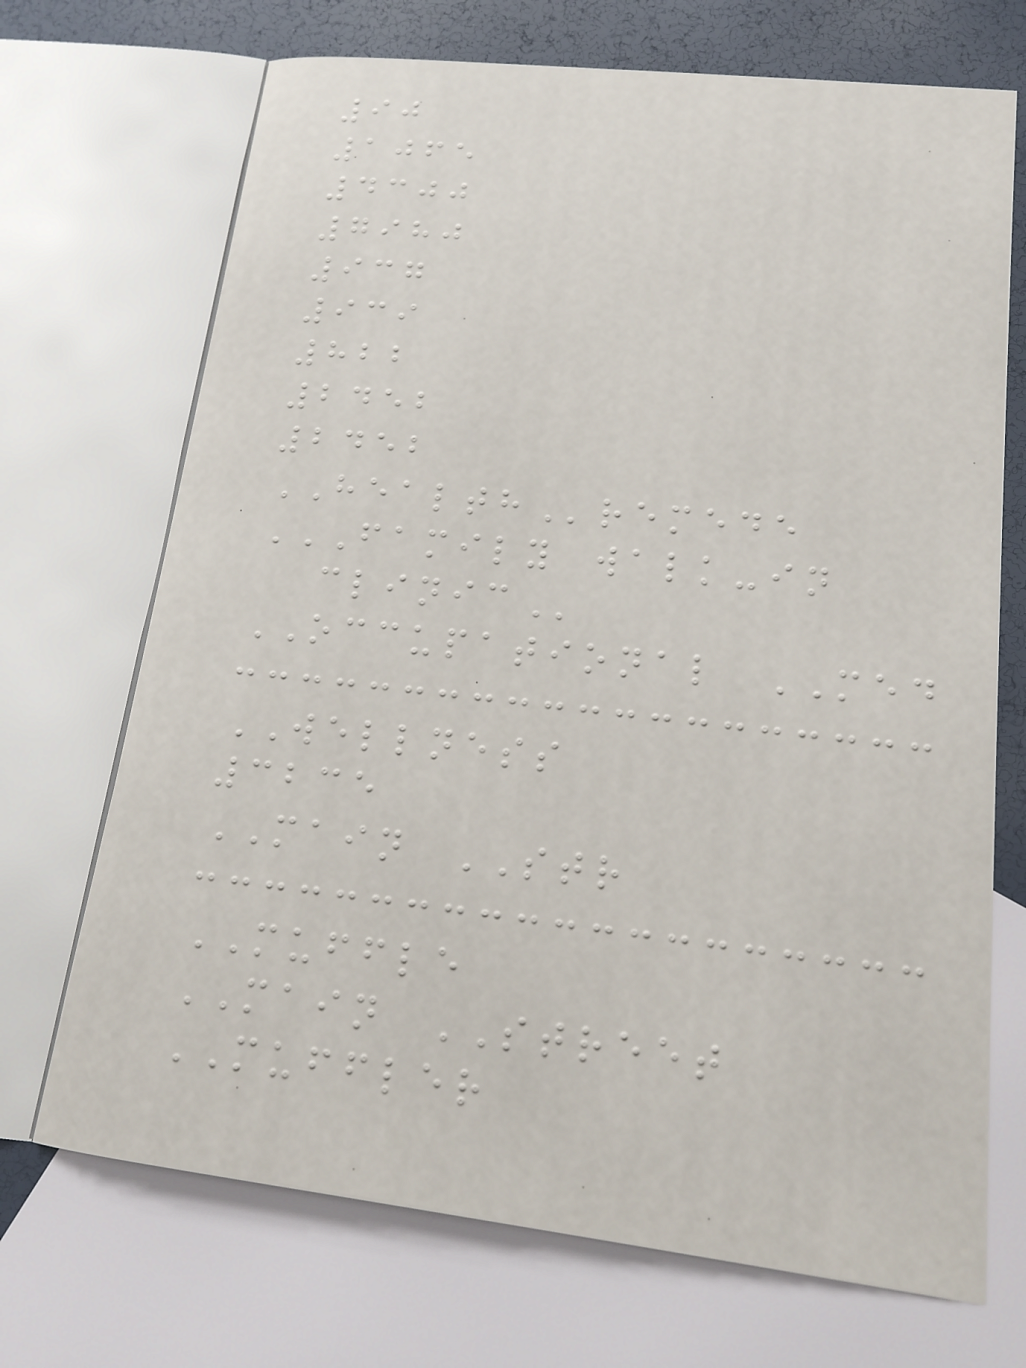90
1065
4300
7980
937
939
822
2452
2452
HEALTHremede
FAMILY WALK-IN
CLINIC
OCCUPATIONAL MED
WELLNESS
3235
MAIN STR
MUFFLE
MAIN STREET
MUFFLER
